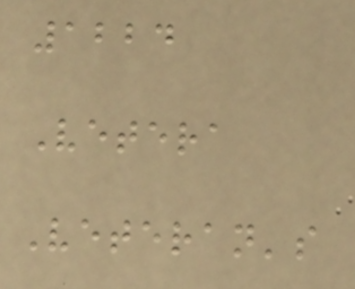1224
Vetera
Veteran's
